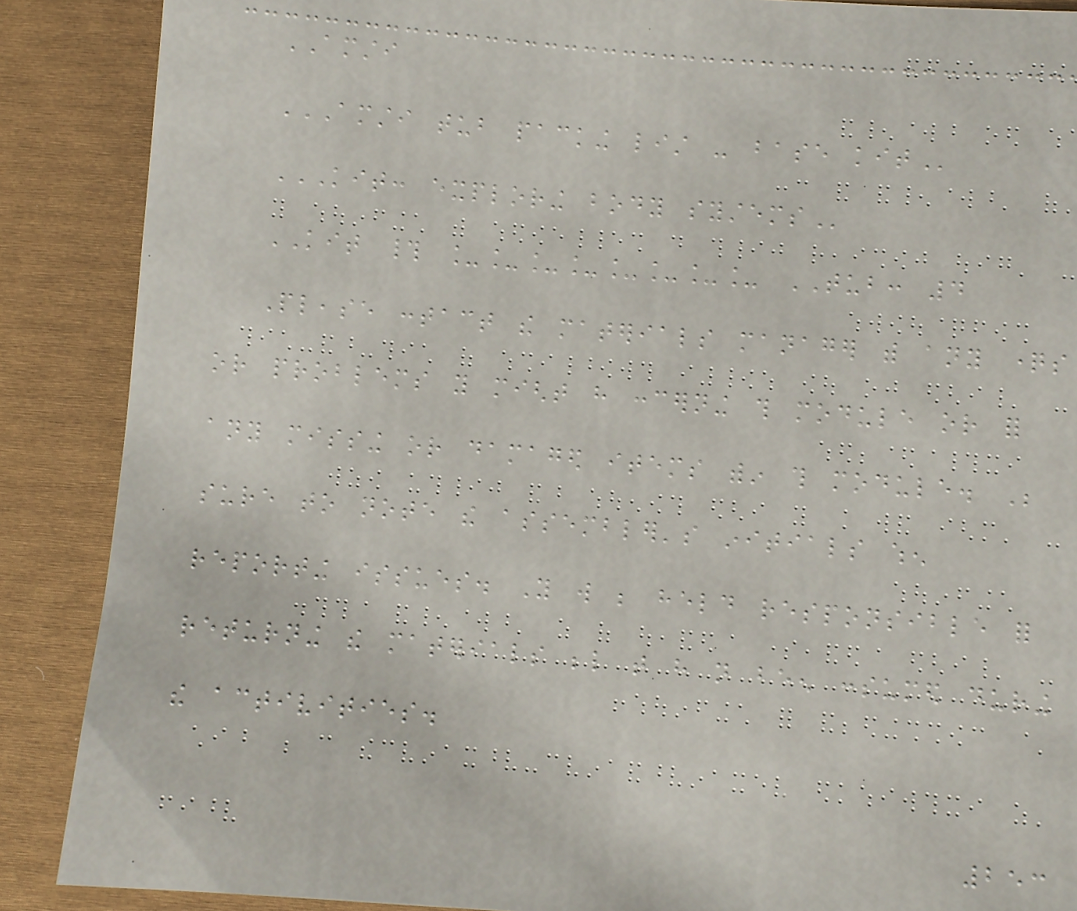AMSTI
AMSTI TUB PACKING LIST - BASE KIT
KIT: EXPLORING BODY SYSTEMS
KIT # ________ TUB: 4
Please contact the materials manager with any questions
or problems you might have concerning this module or for
any missing or damaged items within this module. Be
sure to note the assembler's initials when
reporting issues. You will be held responsible for
returning the materials below that have not been consumed during
the activities.
253
